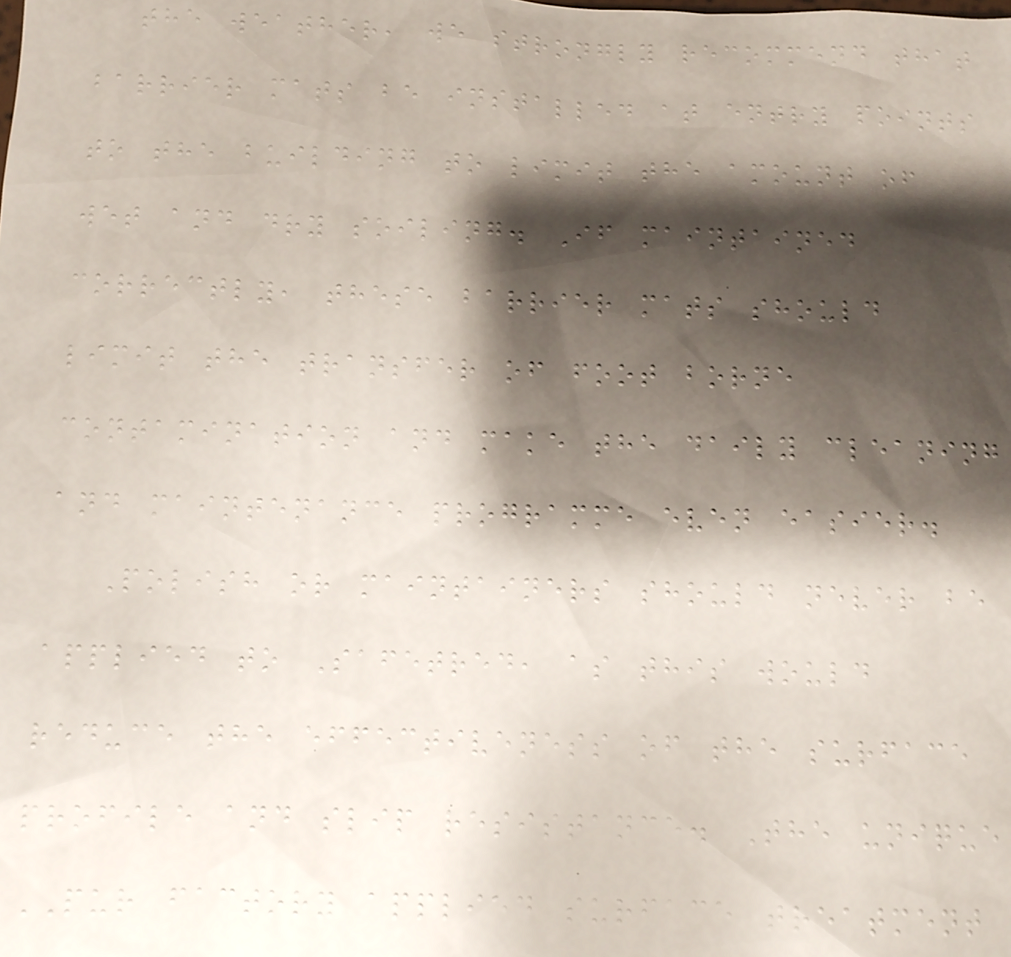the weather, we strongly recommend that
barrier mats be installed at entry points
to the building to limit the amount of
wet and dry soiling. If maintained
correctly, these barrier mats should
limit the transfer of foot borne
contamination and make the daily cleaning
and maintenance programme even easier.
Polish or maintainers should never be
applied to Safetred, as this would
reduce the effectiveness of the surface
profile and slip resistance. The unique
PUR factory applied surface treatment
